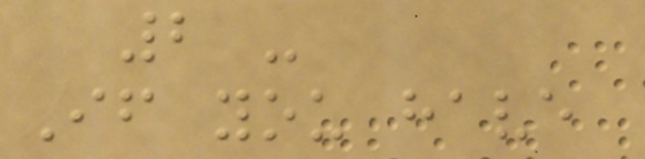2 -
If you have
